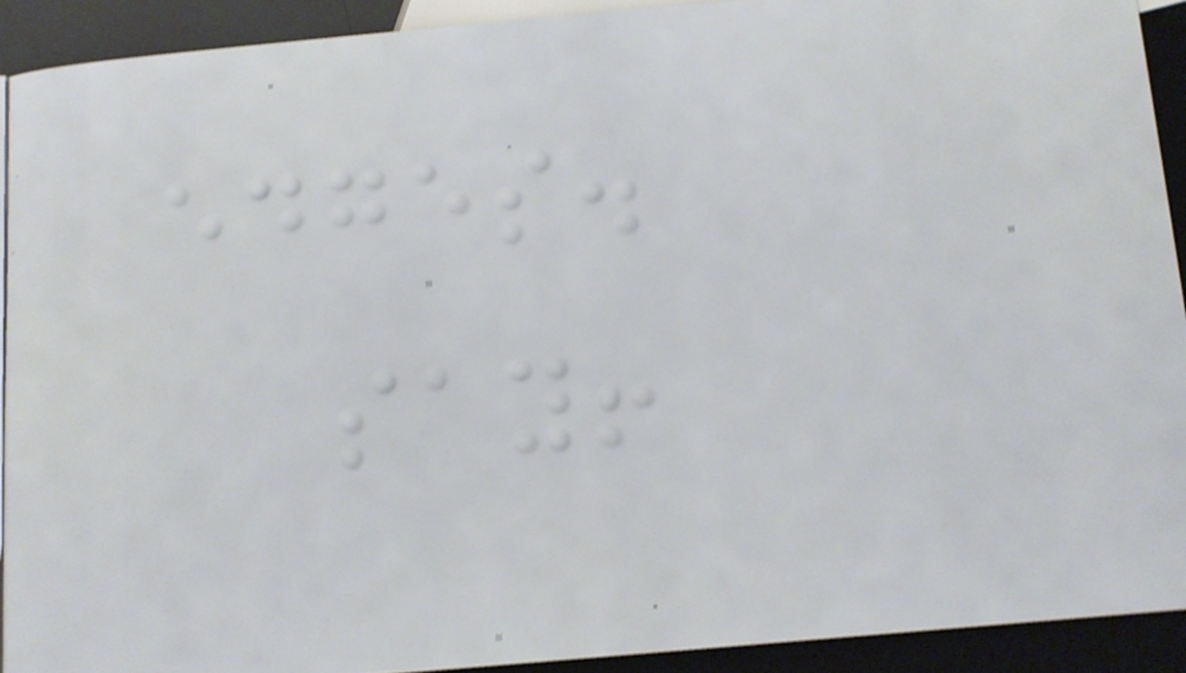edges.
say!
